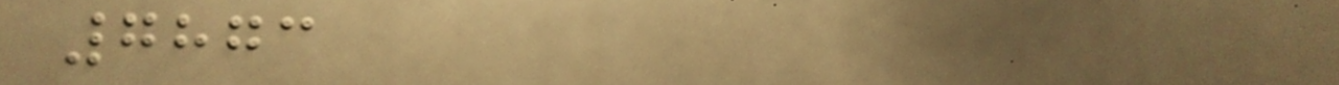7873
